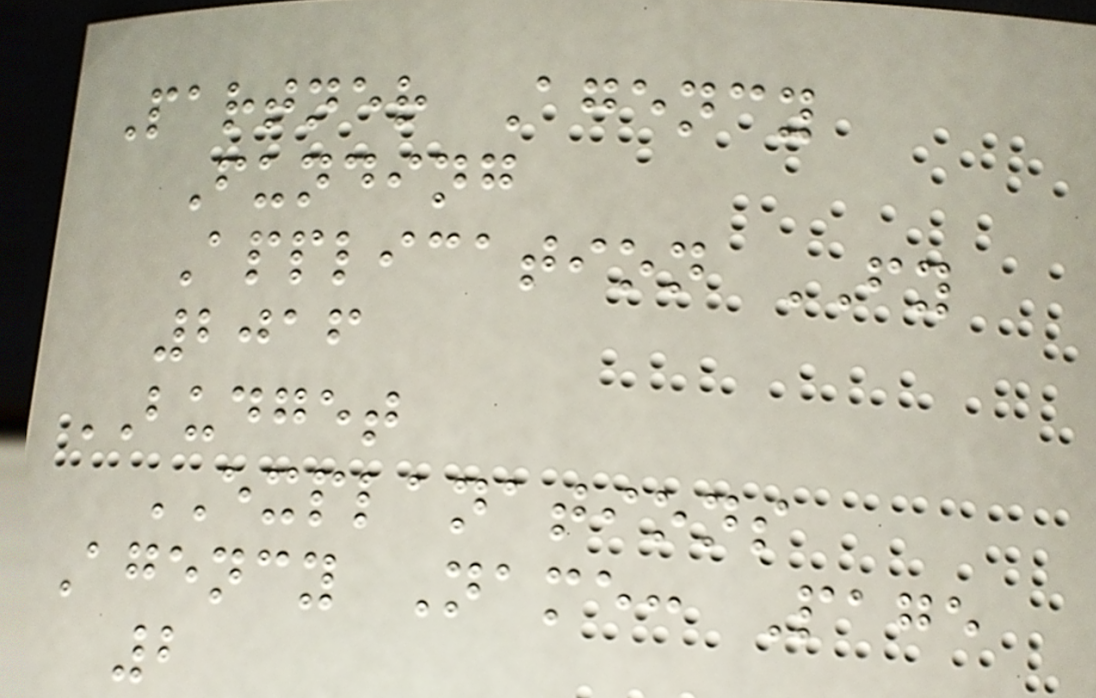Partner Agency
Funding
Application FY
2016
BUDGET
EXPLANATIONS
Agency Name: Page
2
